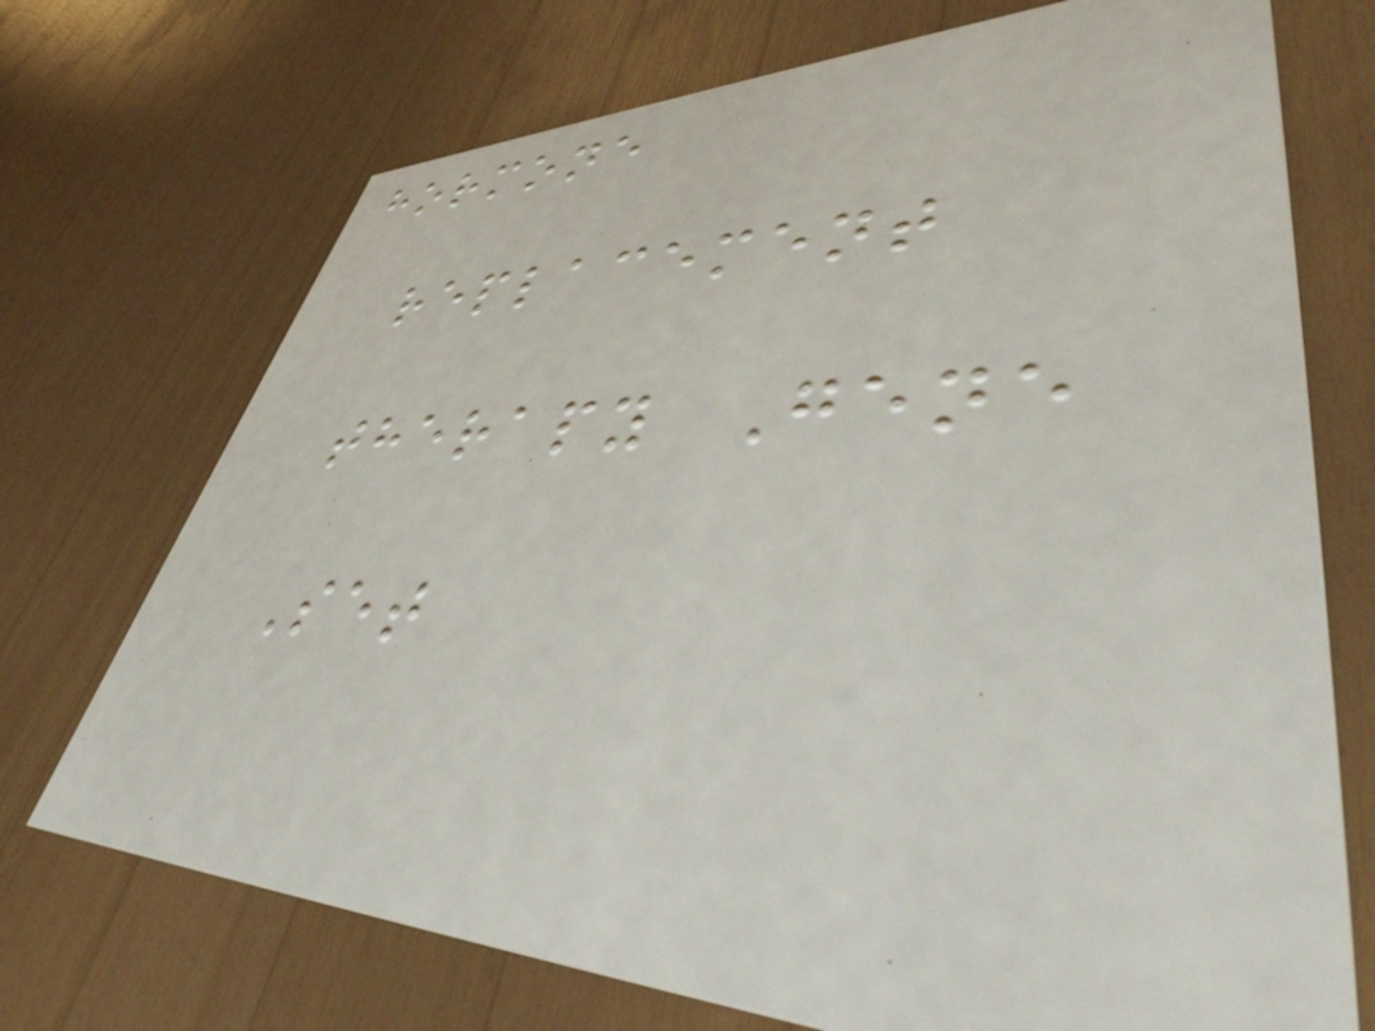hormone
replacement
therapy Gene
Set
